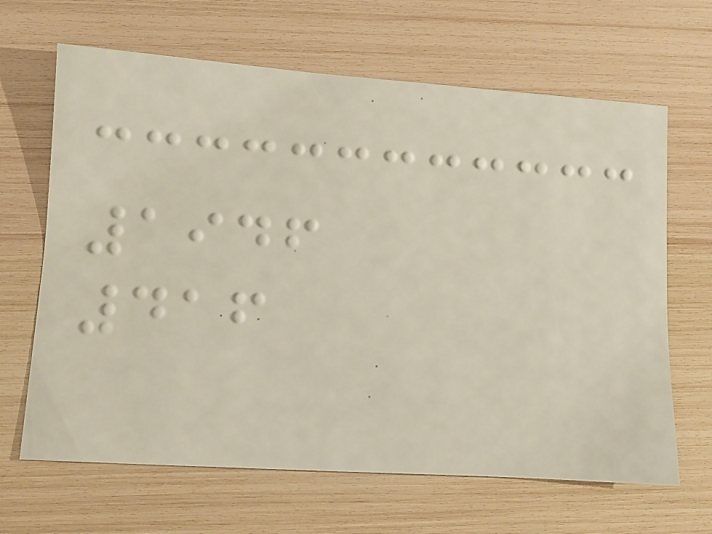1946
416
